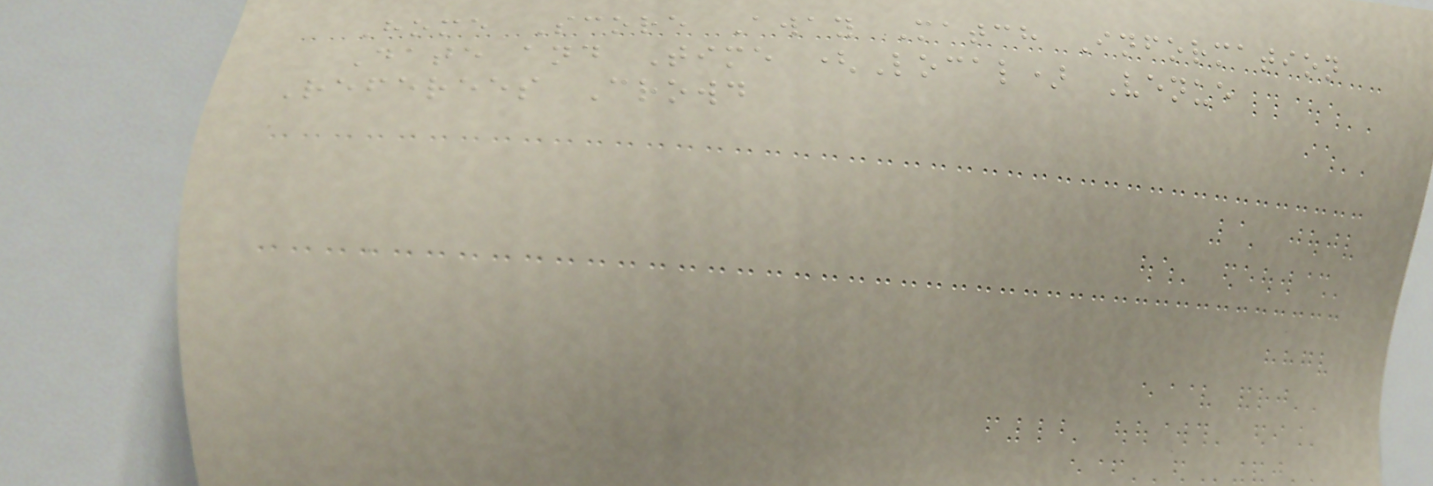Home Score Away Match Information
Date and Time (Local) Venue
Referees Crowd
